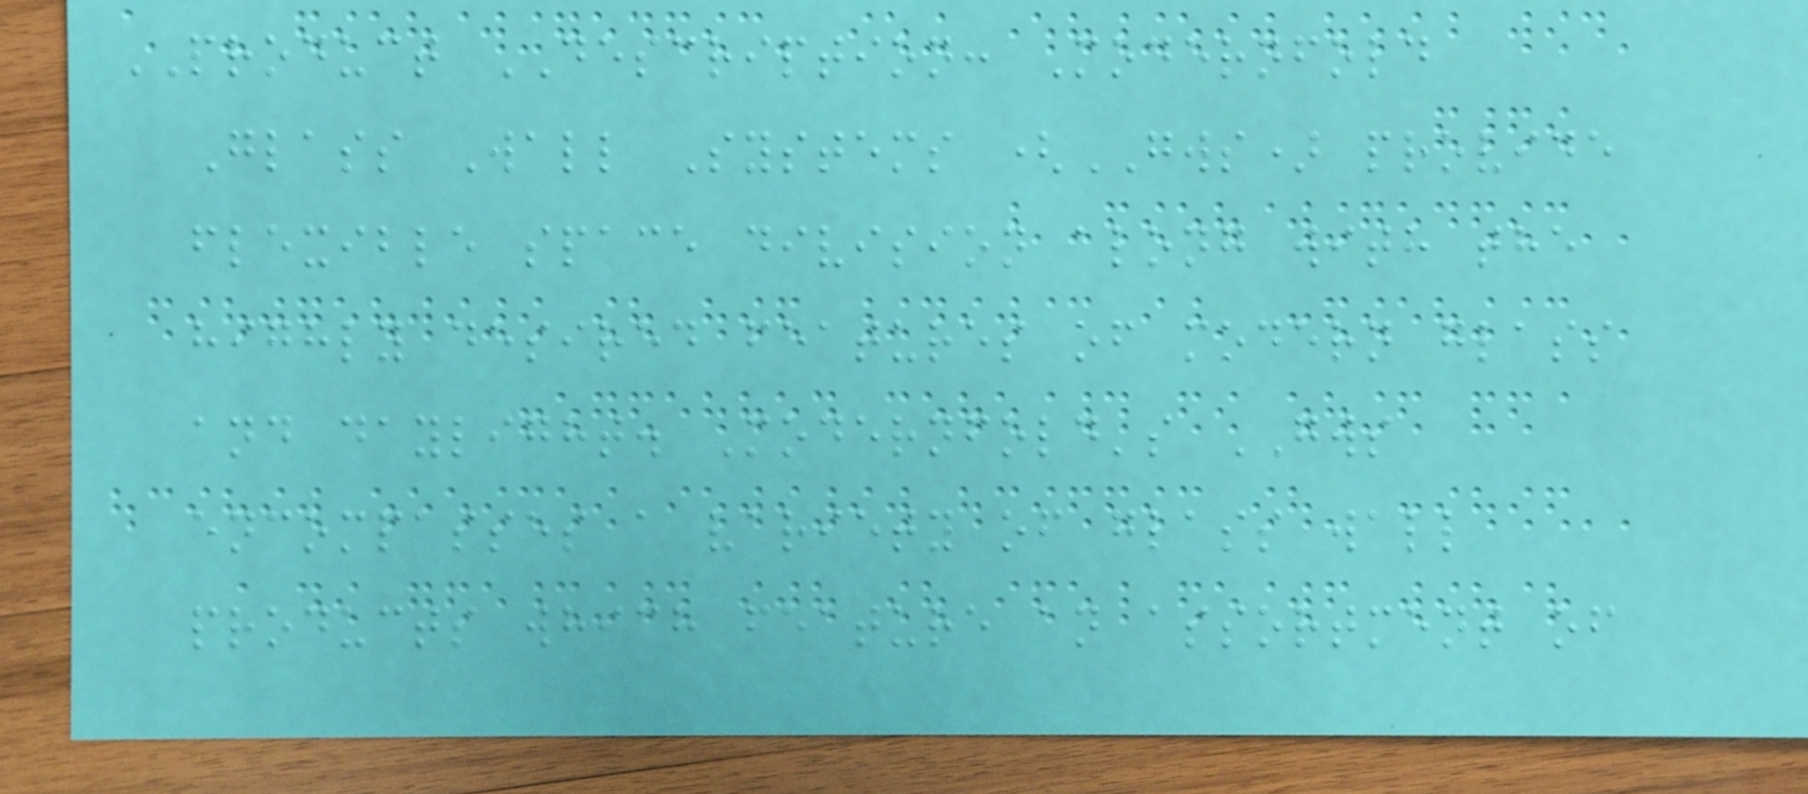PRODUCT DESCRIPTION: Modernfold
Glass Wall Systems (GWS) provide
flexible space division along with the
highly desired features of modern glass
and daylight. Modernfold's GWS
encompasses a variety of glass wall
products which feature an assortment of
